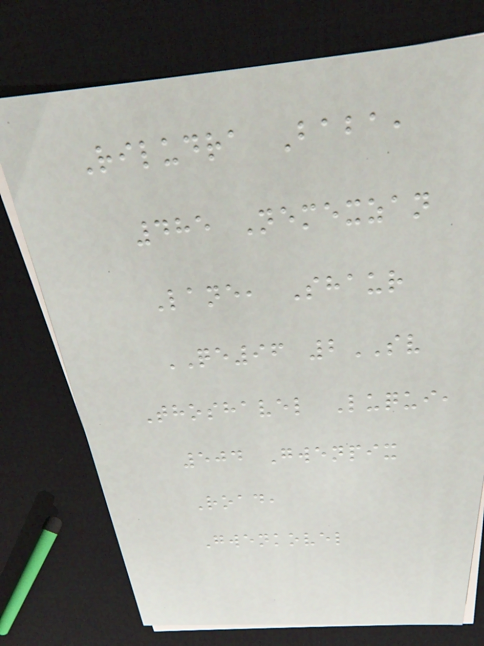Riludra Baba,
485 Nemexzan
Lane, Shaur
QE96 2SV
Thoshavel Luqui,
504 Gwenpix
Road,
Gwenkovel
